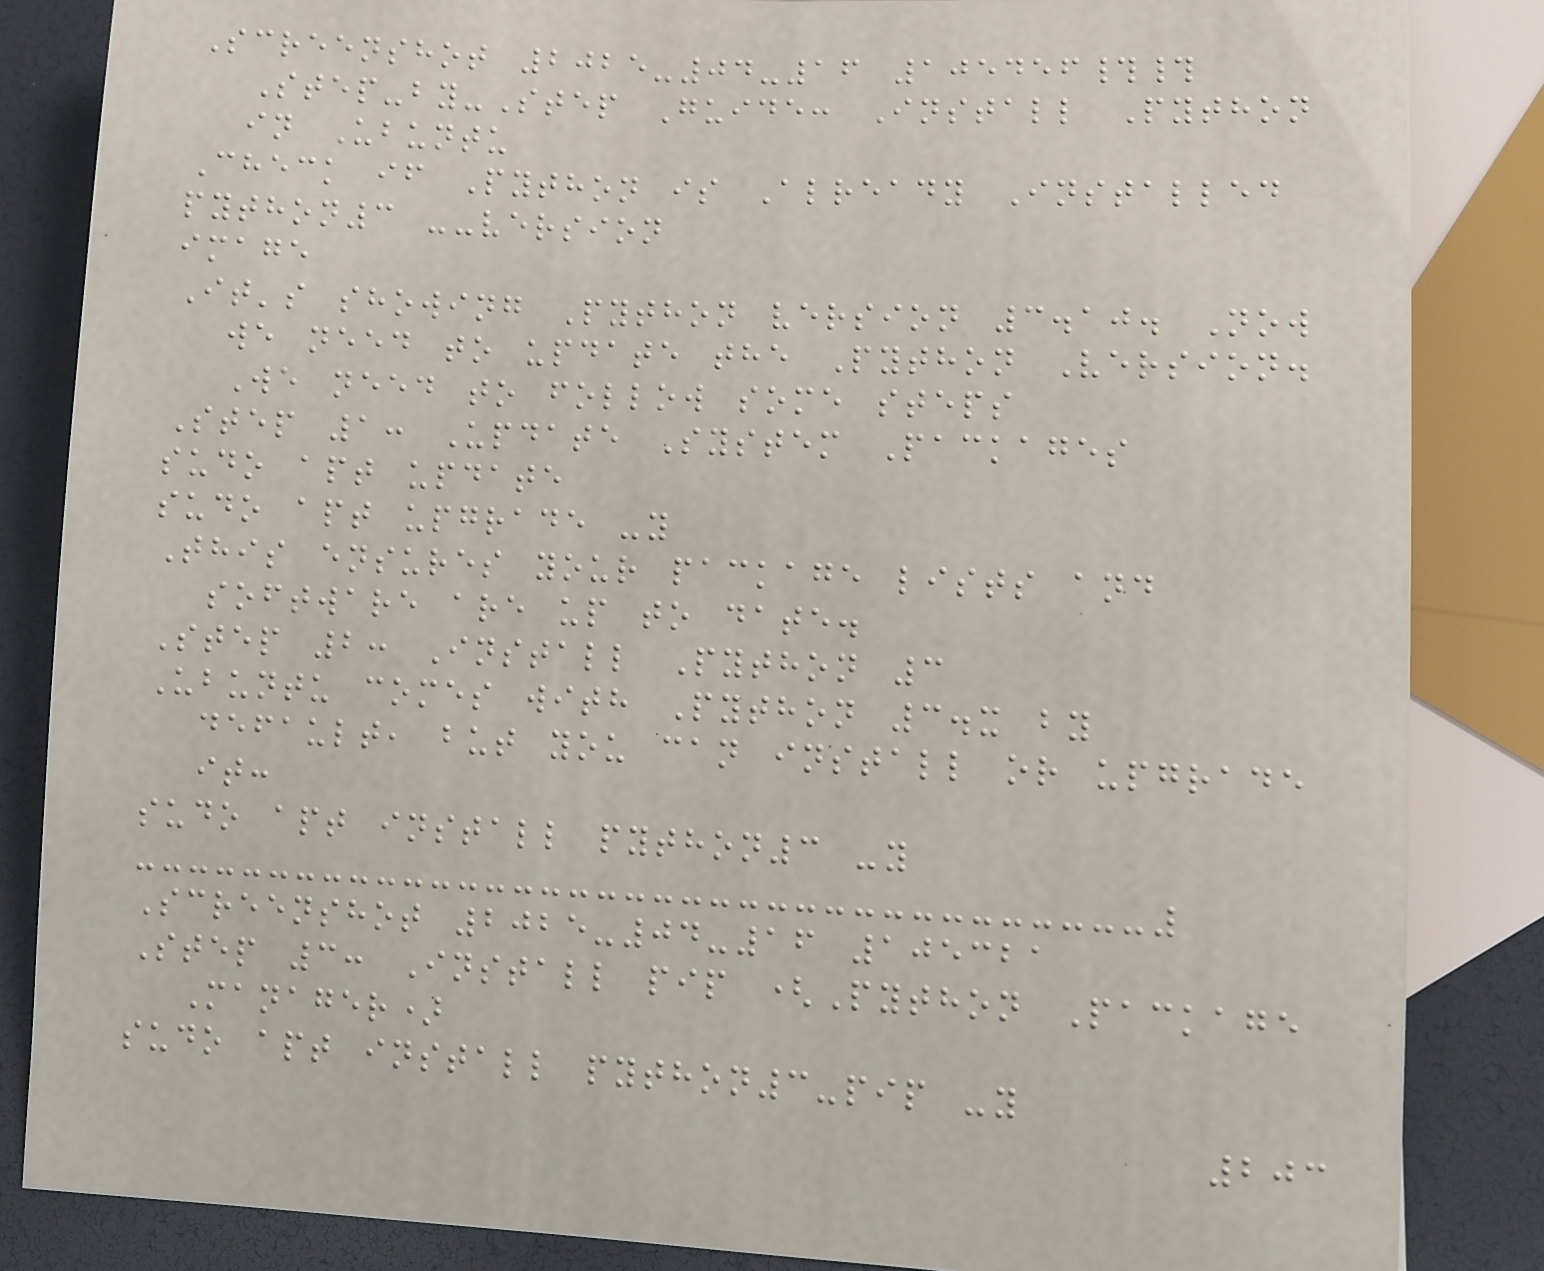Screenshot 2025-04-16 105456##
Step-by-Step Guide: Install Python
in Ubuntu
Check if Python is Already Installed
python3 --version
image
It's showing Python version 3.10. Now
we need to update the Python Version.
We need to follow some steps
Step 1: Update System Packages
sudo apt update
sudo apt upgrade -y
This ensures your package lists and
software are up to date.
Step 2: Install Python 3
Ubuntu comes with Python 3.x by
default, but you can install or upgrade
it:
sudo apt install python3 -y
Screenshot 2025-04-16 105321
Step 3: Install pip (Python Package
Manager)
sudo apt install python3-pip -y
203
